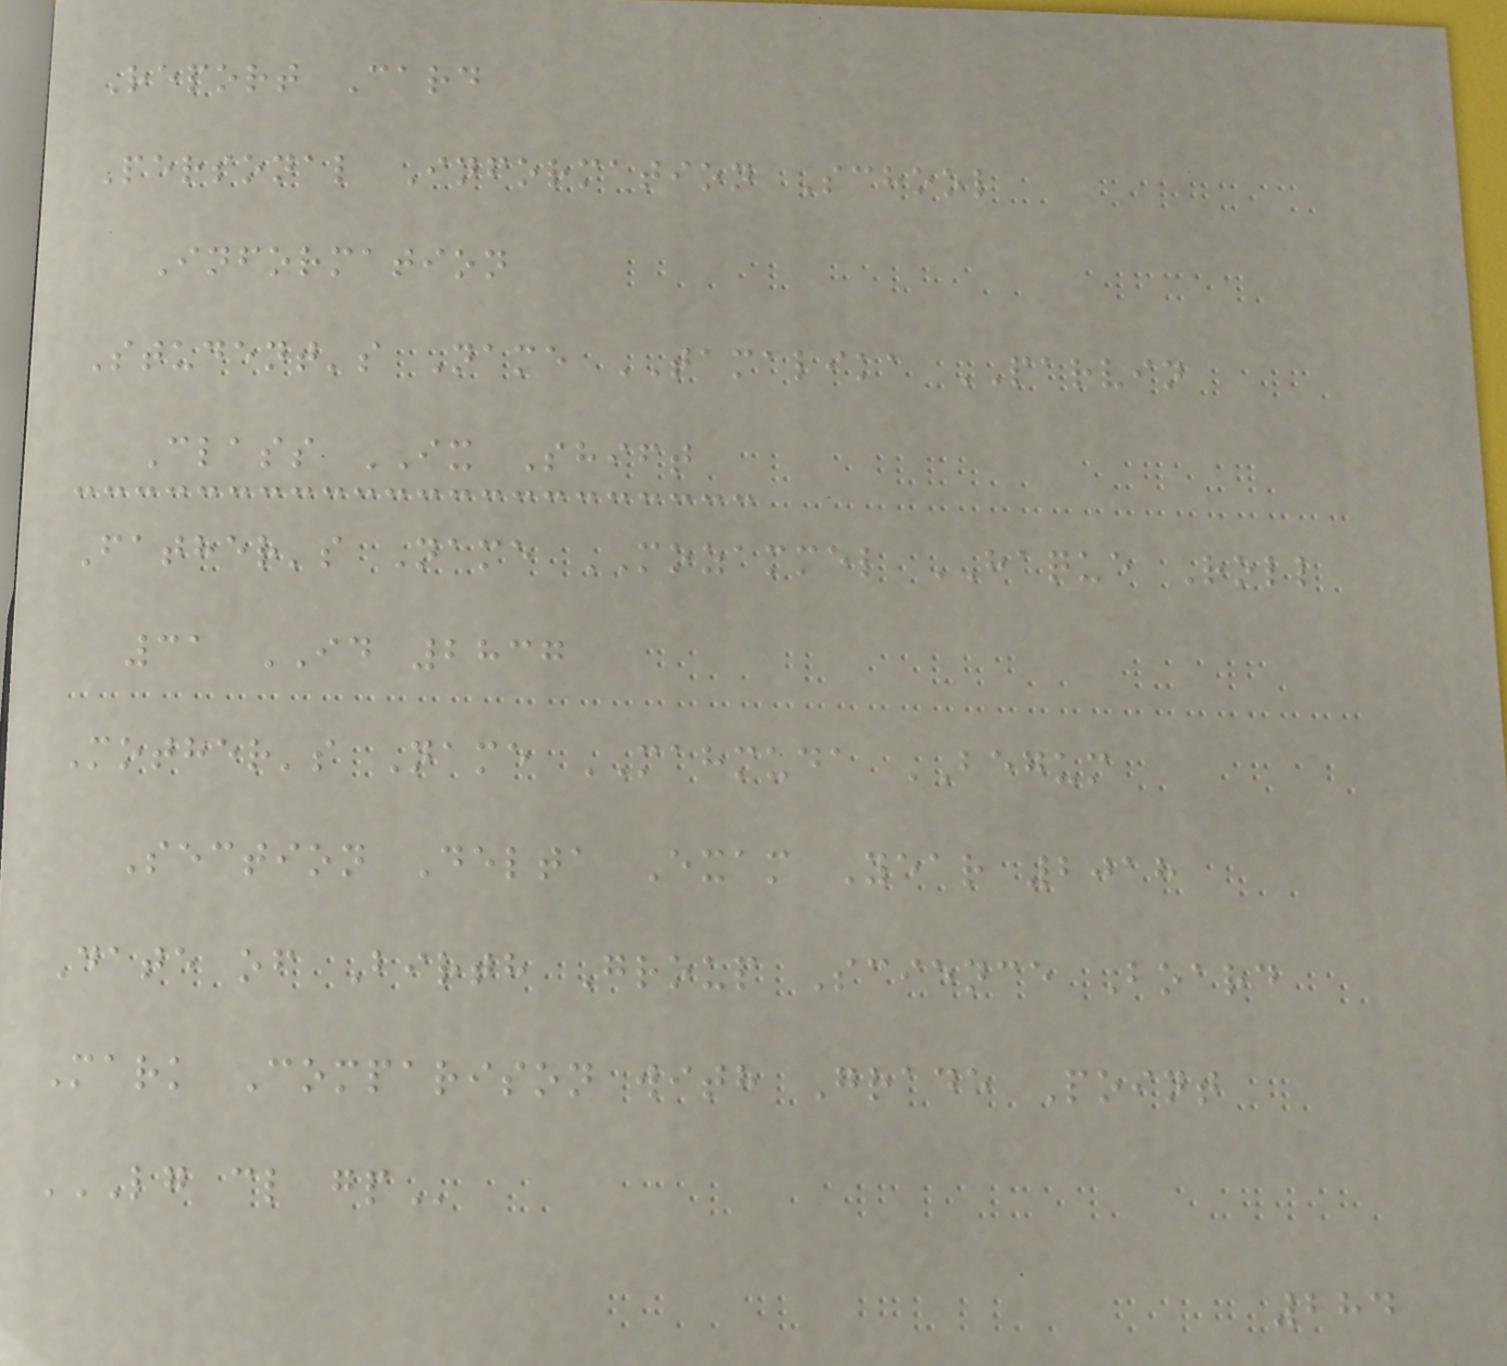Report Card
Personal Information School
Information
Student's Name TAMALIKA PARVIN
Class IX Shift
Father's Name MOZAMMEL HAQUE Roll
31 ID 2837
Mother's Name MAHMUDA BEGUM
Section Delta Exam Year 2018
Date of Birth Group Science Board
Mark Comparison with Grade Point
LG CL GP
284
